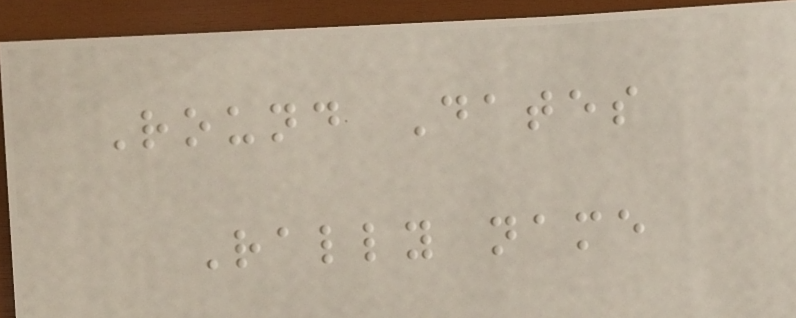Round Dates
Rally name
